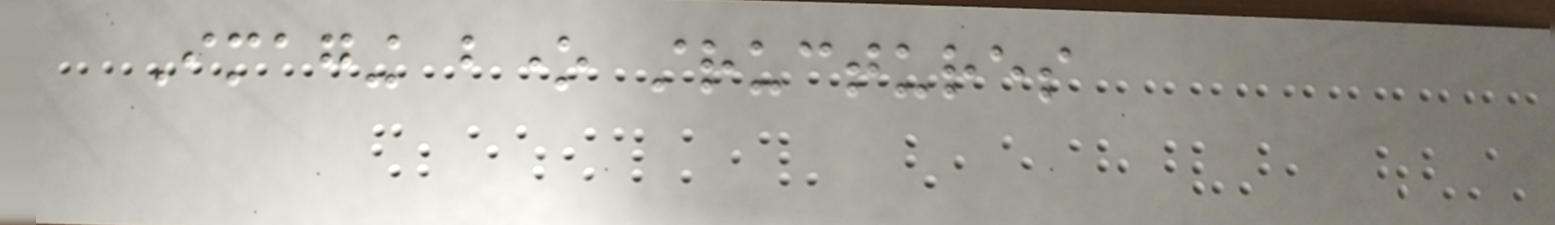Imaging bone structures
